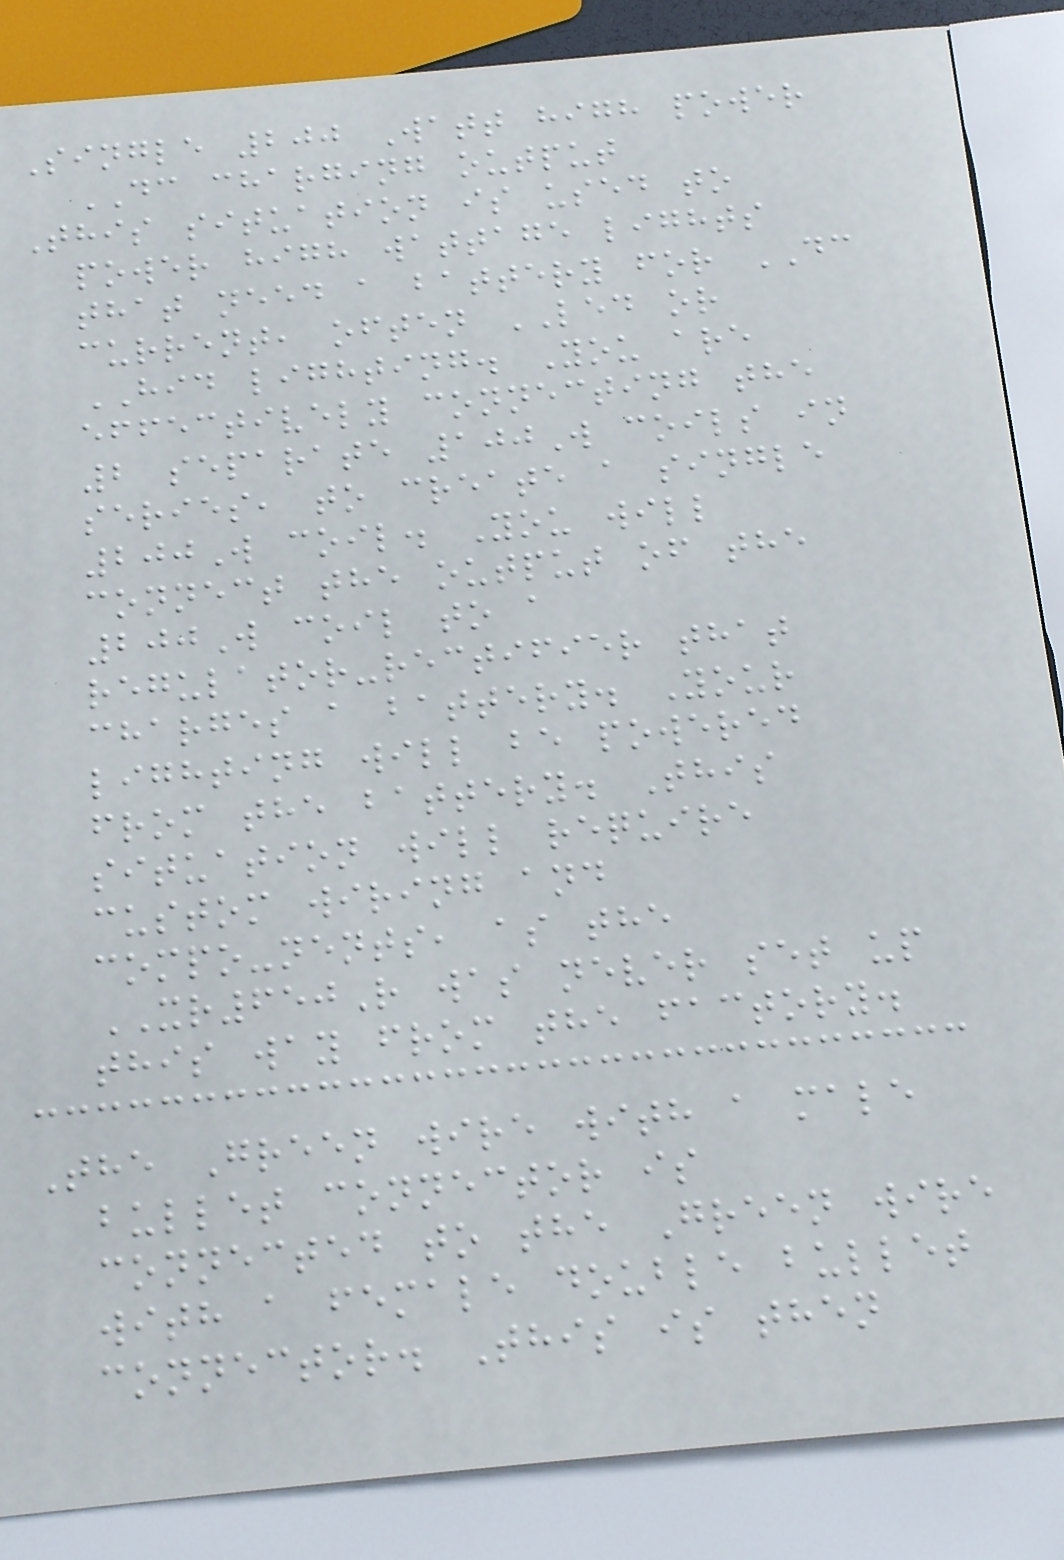Single 200 Watt high power
DC charging output
This situation is used to
power high wattage lights
that need a battery for DC
current, often LED or
HID lighting. You are
effectively connecting the
2 separate 100W coils in
series, to create a single
200W coil. You will
connect the output of the
200W coil to a
regulator-rectifier that
charges a battery. Your
lighting will be powered
from the battery. This
situation will require
custom wiring and
compo-nents, as the
XR650R was never set up
this way from the factory.
The Green wire with a male
bullet connector is
connected to the Green wire
with a female double bullet
connector. This is then
